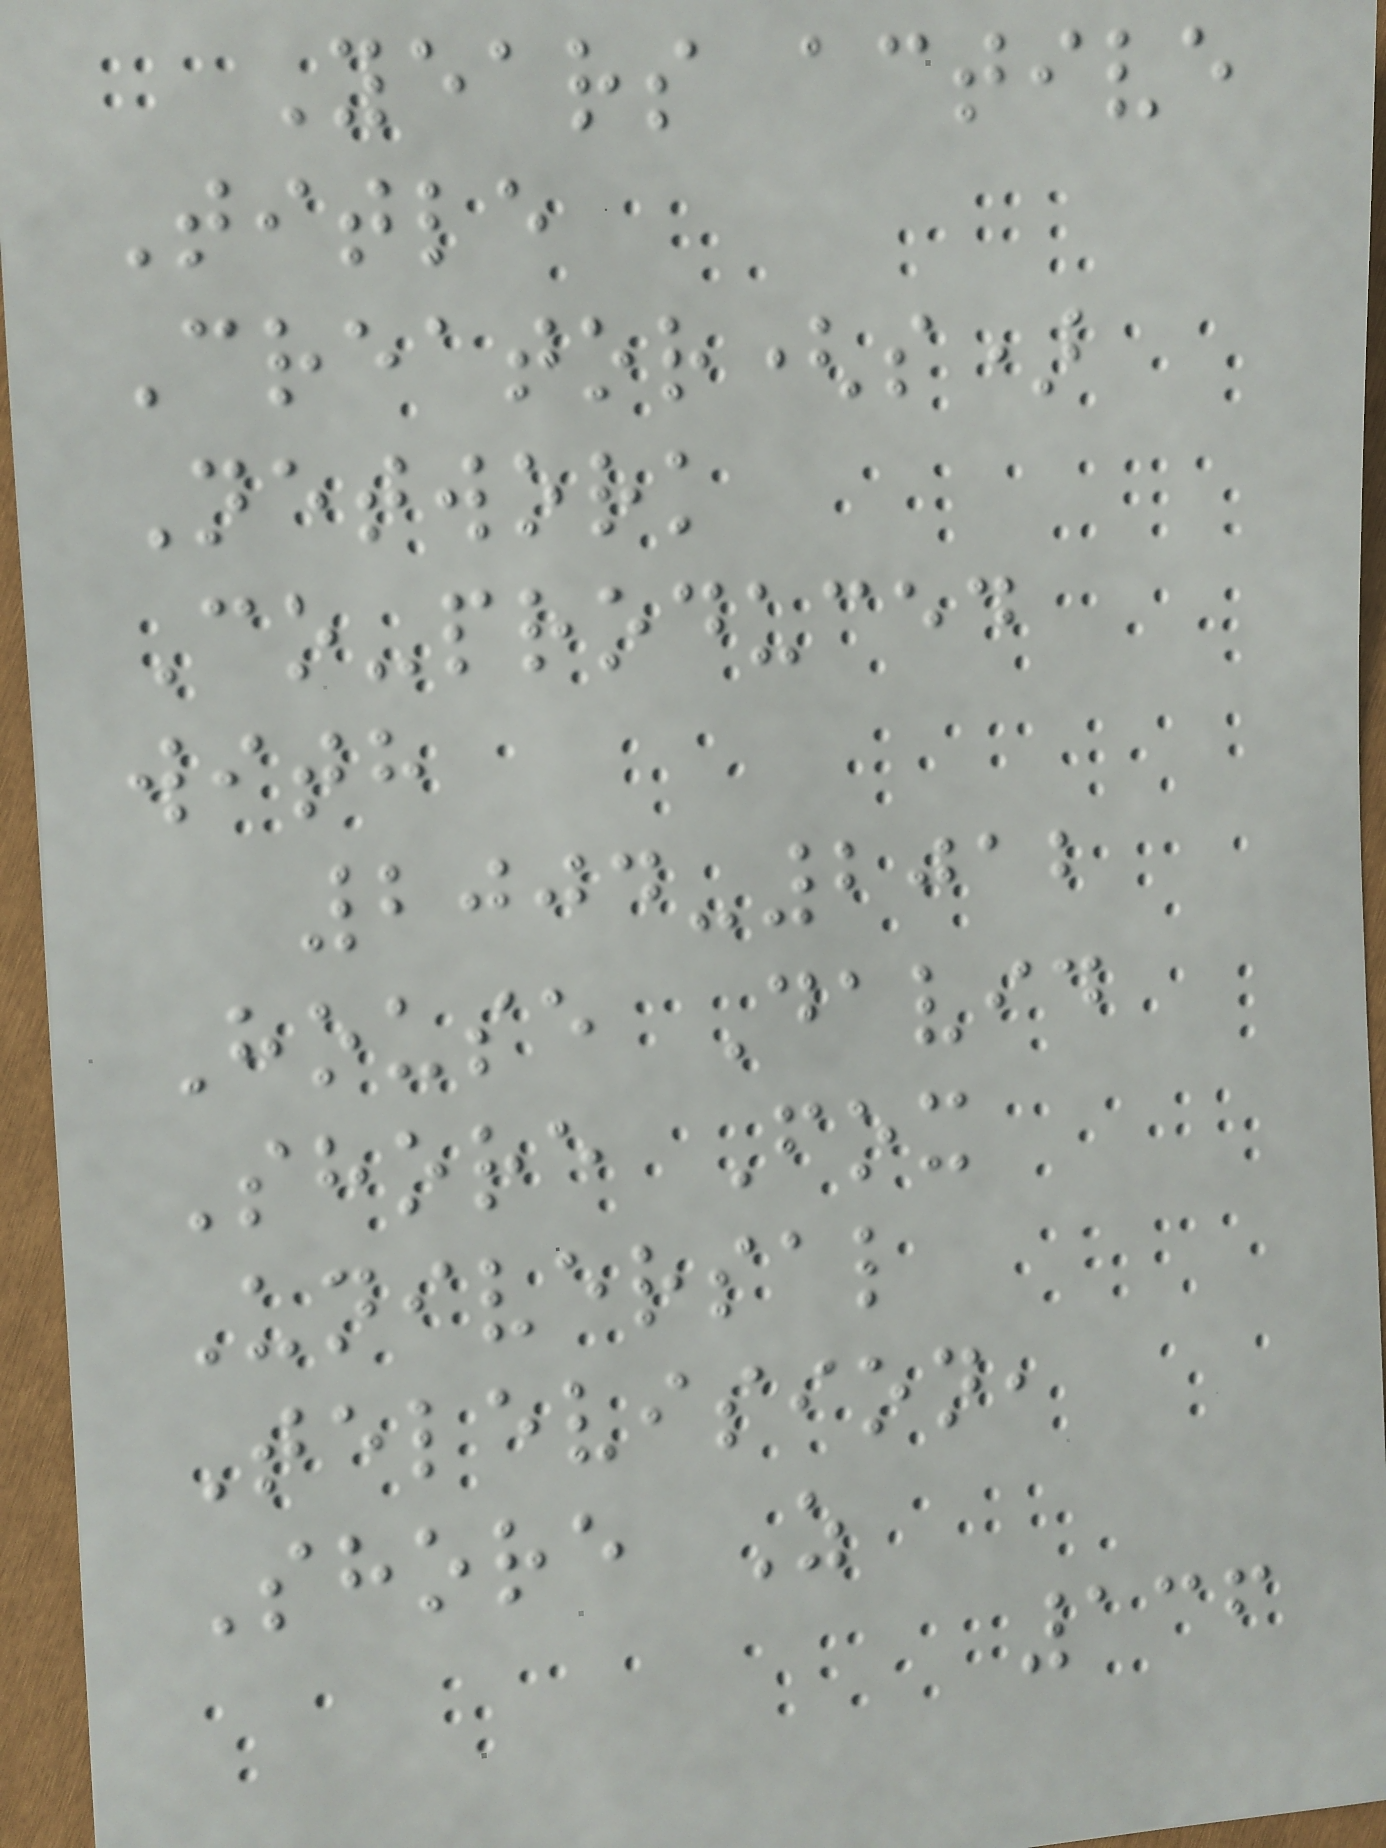Years active
Title
Creator(s)
Network
Co-produced
with
2004-2012
House David
Shore Fox
Universal
Television,
Shore Z
136
